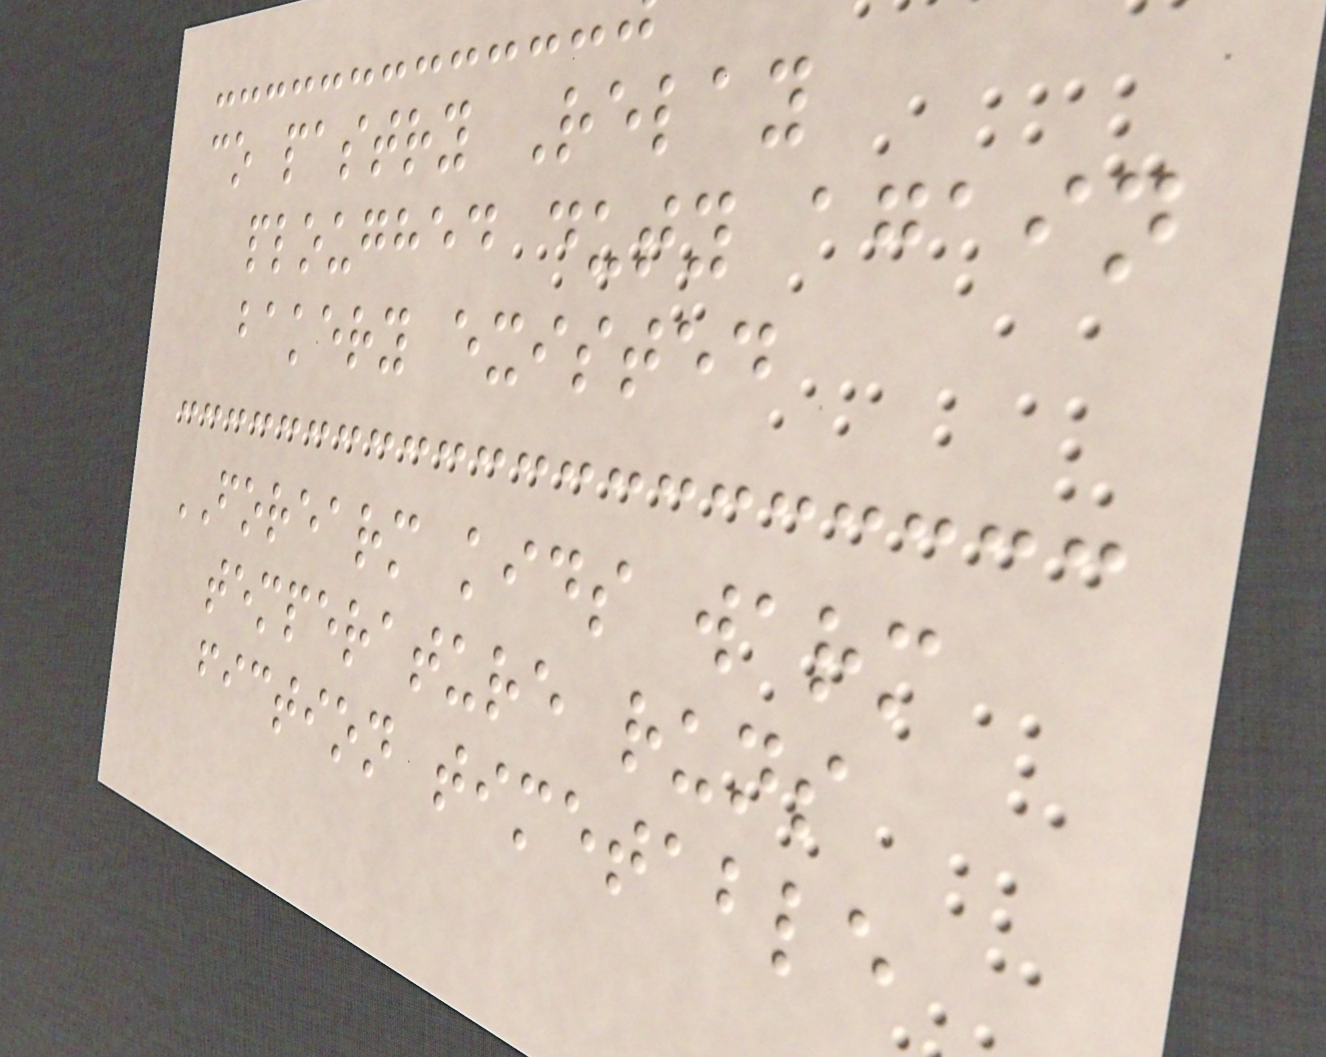co pastry Relay
ploughed duty again
bakery existed
FOREARM kids warm
temperature runs
fiction timetable
